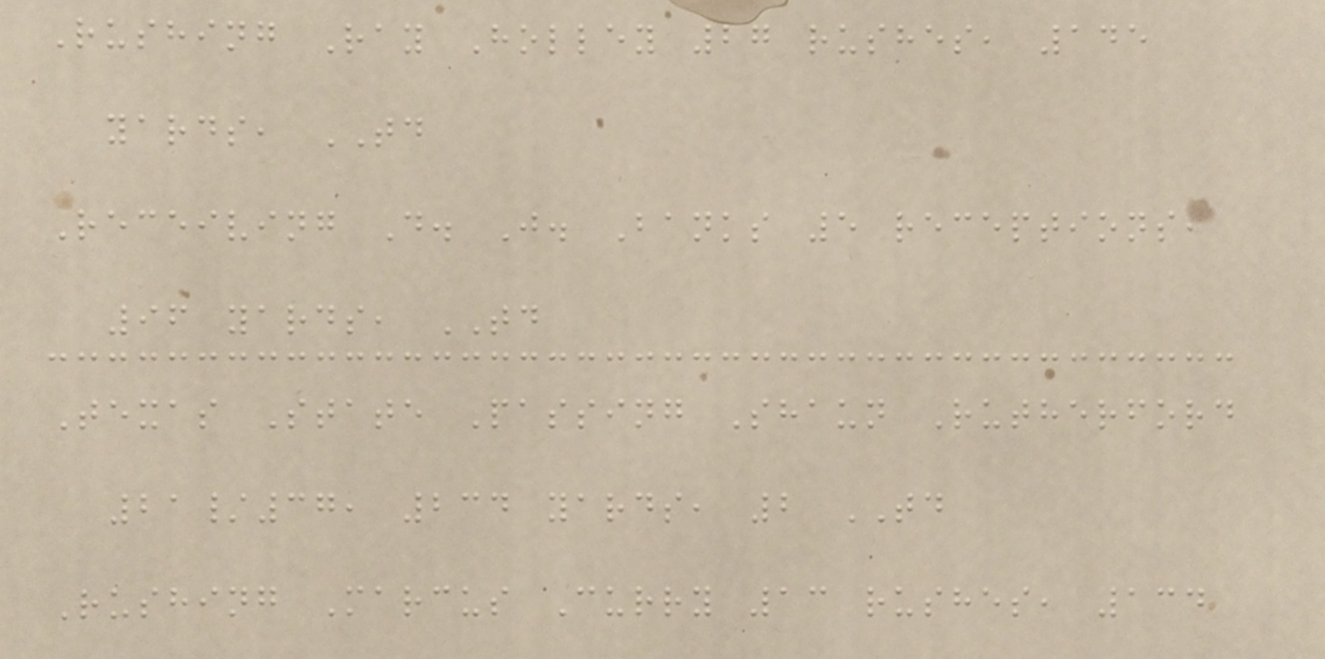Rushing Ray Holley 27 rushes, 145
yards, TD
Receiving D. J. Banks 5 receptions,
96 yards, TD
Texas State Passing Shaun Rutherford
21/37, 234 yards, 2 TD
Rushing Marcus Curry 13 rushes, 134
